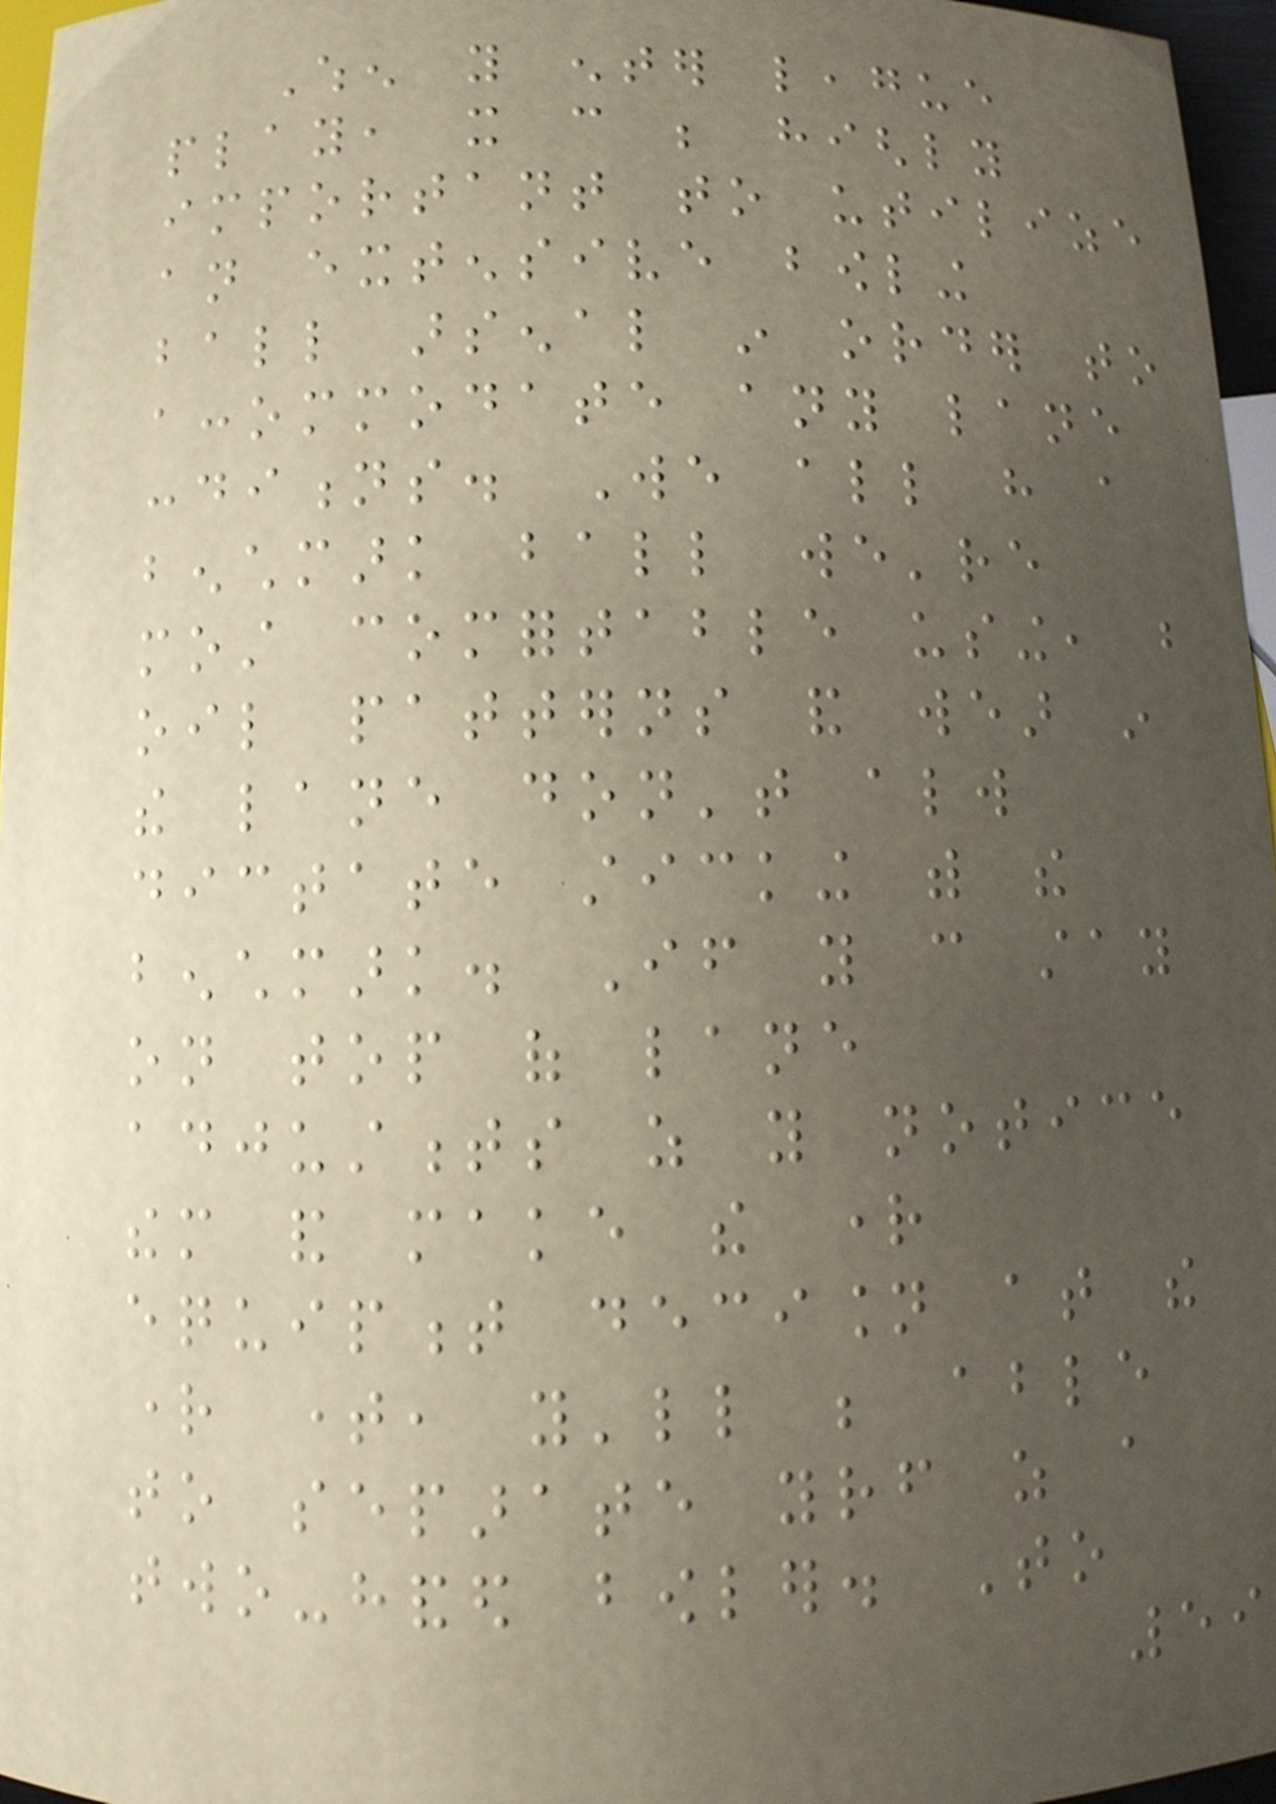When you enter league
play, it can be highly
important to utilize
an extensive bowling
ball arsenal in order to
accommodate any lane
conditions. We all have a
benchmark ball we're
most comfortable using, but
oil patterns and wear in
the lane don't always
dictate sticking with the
benchmark. If you can stay
on top of lane
adjustments as you notice
them and make the right
equipment decision at the
right time, you'll be able
to separate yourself as a
two-handed bowler. To
59
